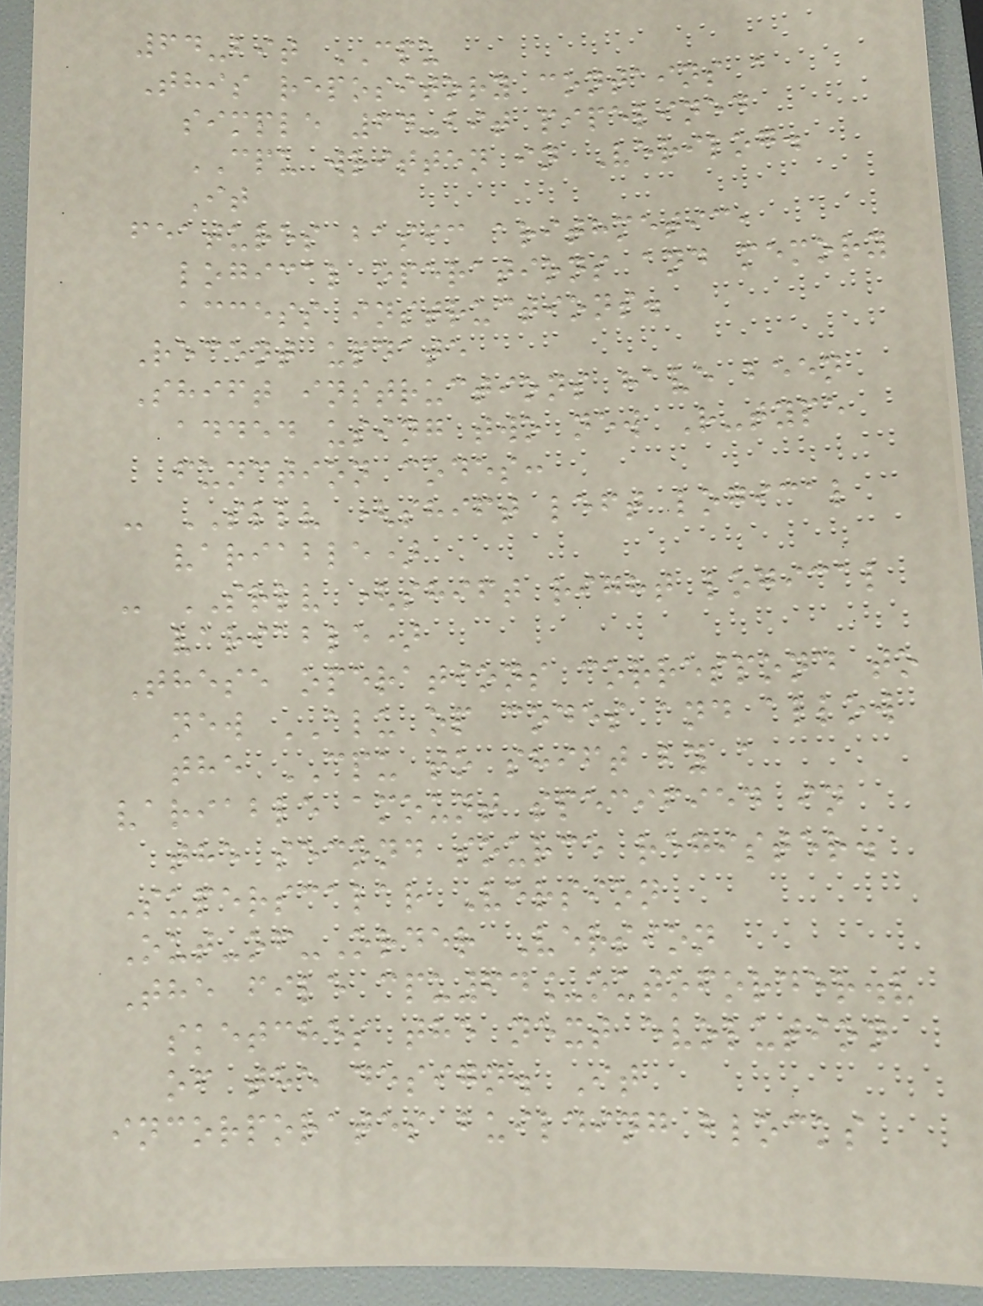64-bit CPU
This repository contains a
simple 64-bit pipelined
CPU written in Verilog.
It
features basic arithmetic,
logical operations and memory
access instructions.
Recent update
Shift instructions have been
added using two new R-type
function codes:
- SLLV (shift left logical
variable)
- SRLV (shift right logical
variable)
These operations correspond to
new ALU op codes and allow
the CPU to shift by a
variable amount specified in
the second source register.
Superscalar Version
Out-of-Order Version
The file cpu64_outoforder.v
sketches the next evolution
of the design. It
incorporates building blocks
